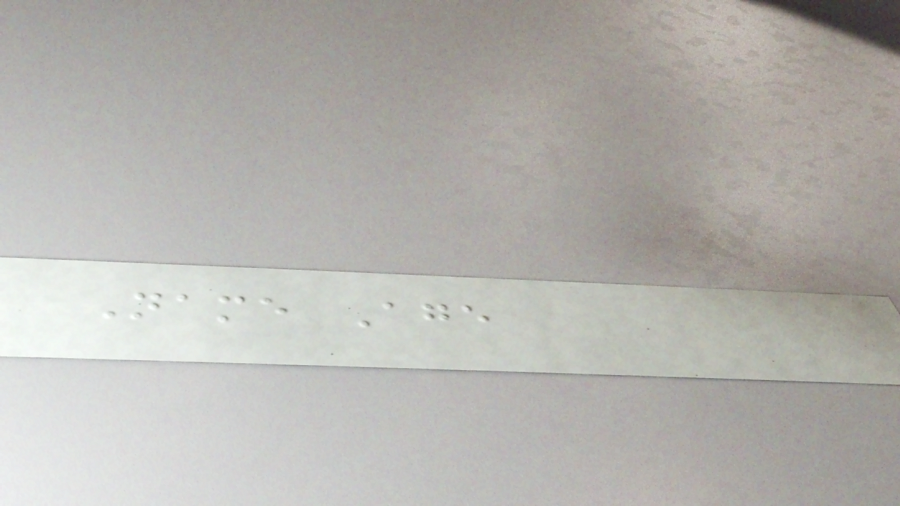Name Age
